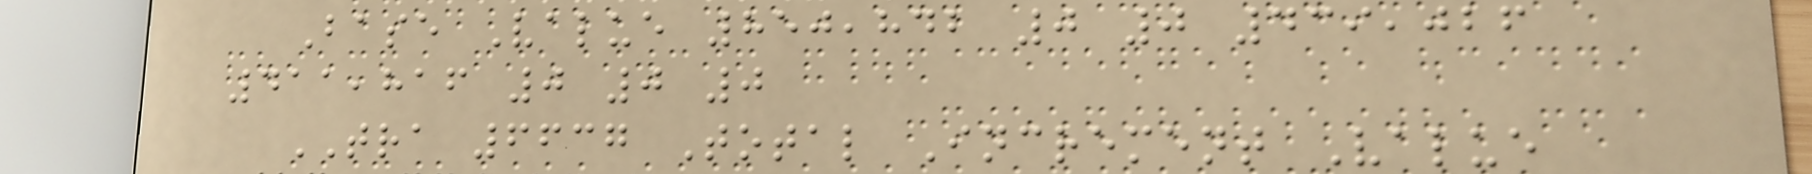Base Value 850,842 0 0 439,026
411,816 0 0 0
TRA 6637 Total Increment Value
